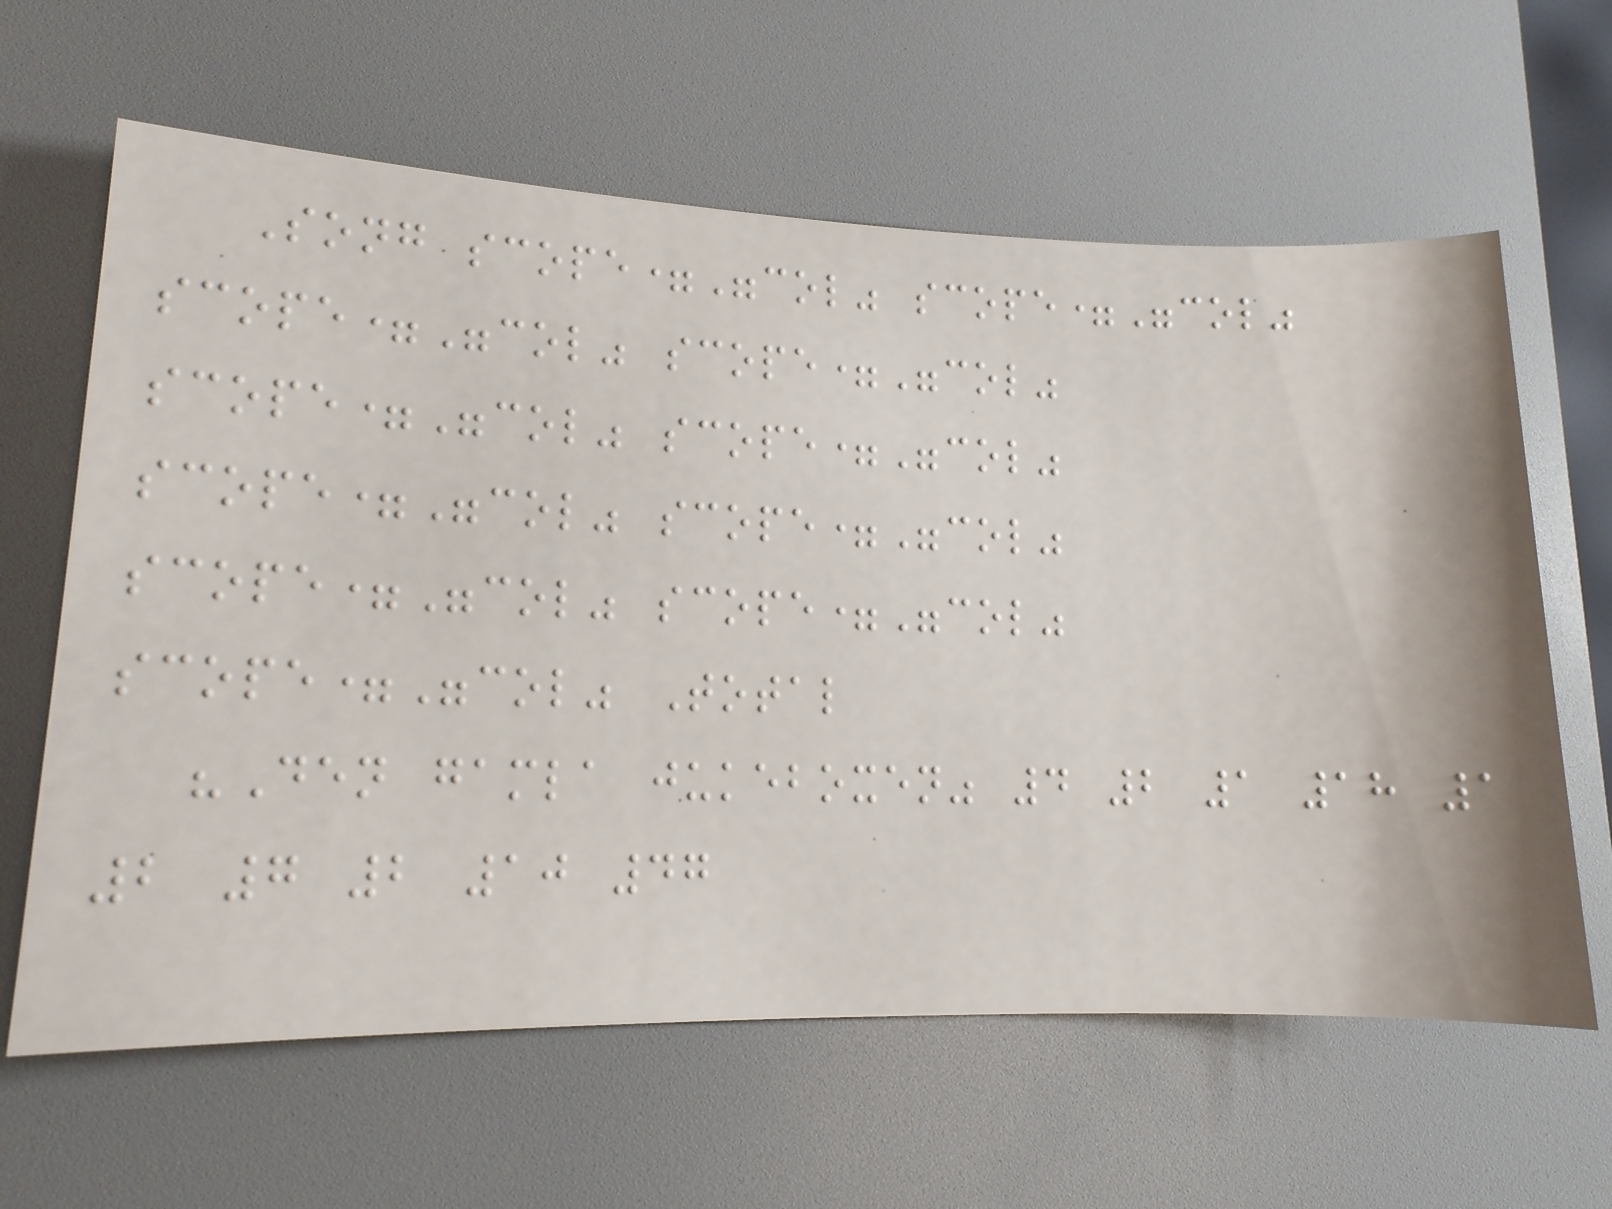Song scope="col" scope="col"
scope="col" scope="col"
scope="col" scope="col"
scope="col" scope="col"
scope="col" scope="col"
scope="col" Total
"Den gamla jukeboxen" 4 2 1 18 1
2 7 2 10 47
